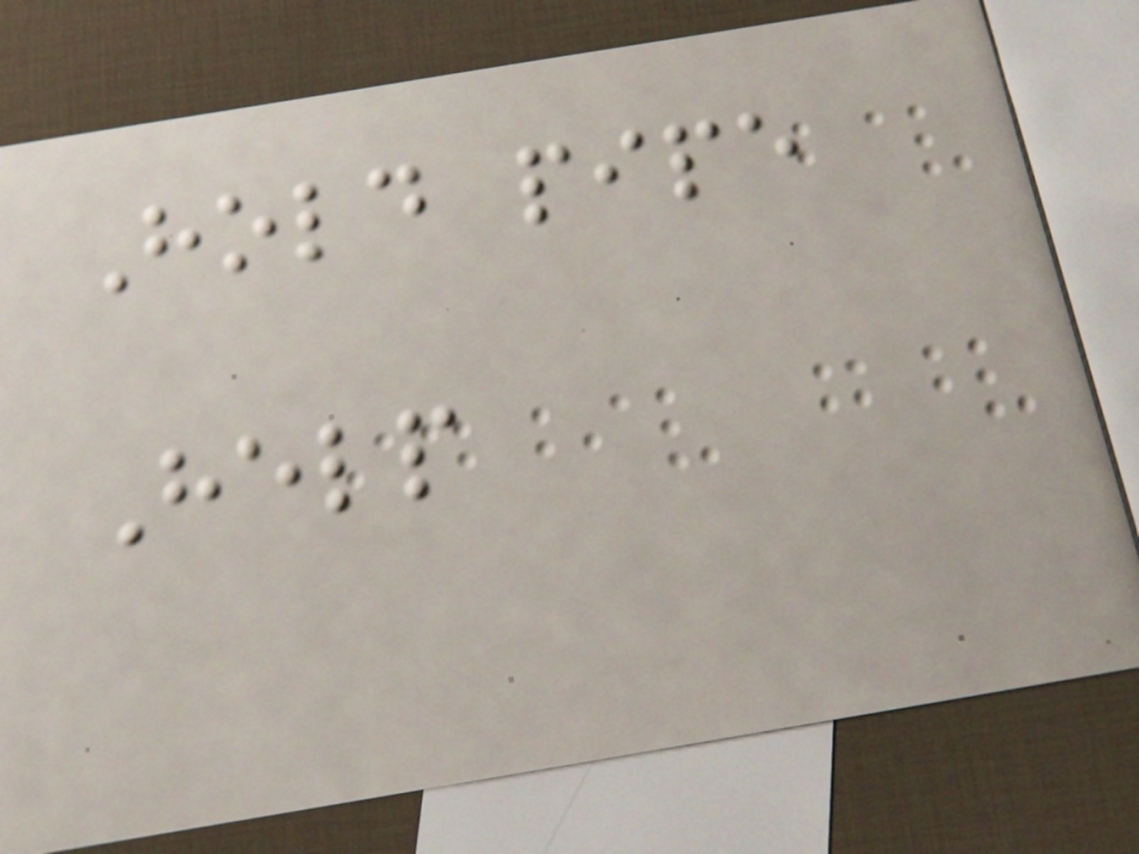Hold pipe
Help
